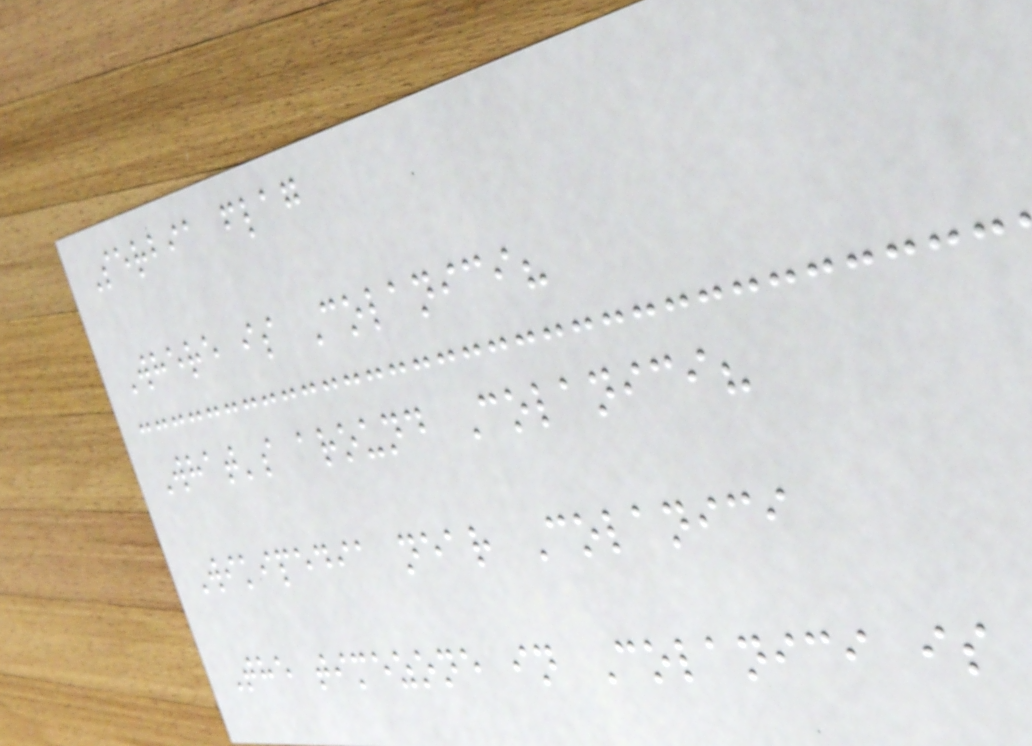Serbia flag
Where is Colanici?
What's around Colanici?
Wikipedia near Colanici
The timezone in Colanici is
